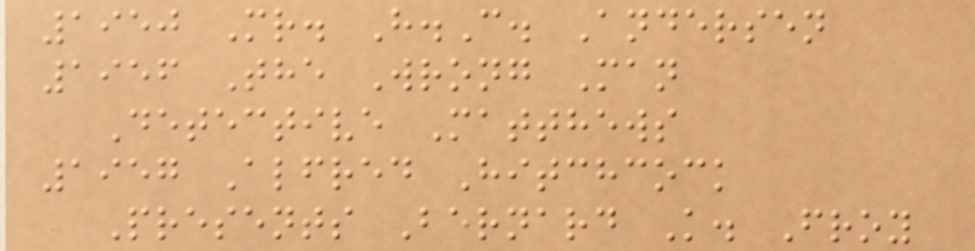1950 Mr. H.C. Andersen
1956 The Wrong Man
Detective Matthews
1957 Alfred Hitchcock
Presents Bernard K. Froy
